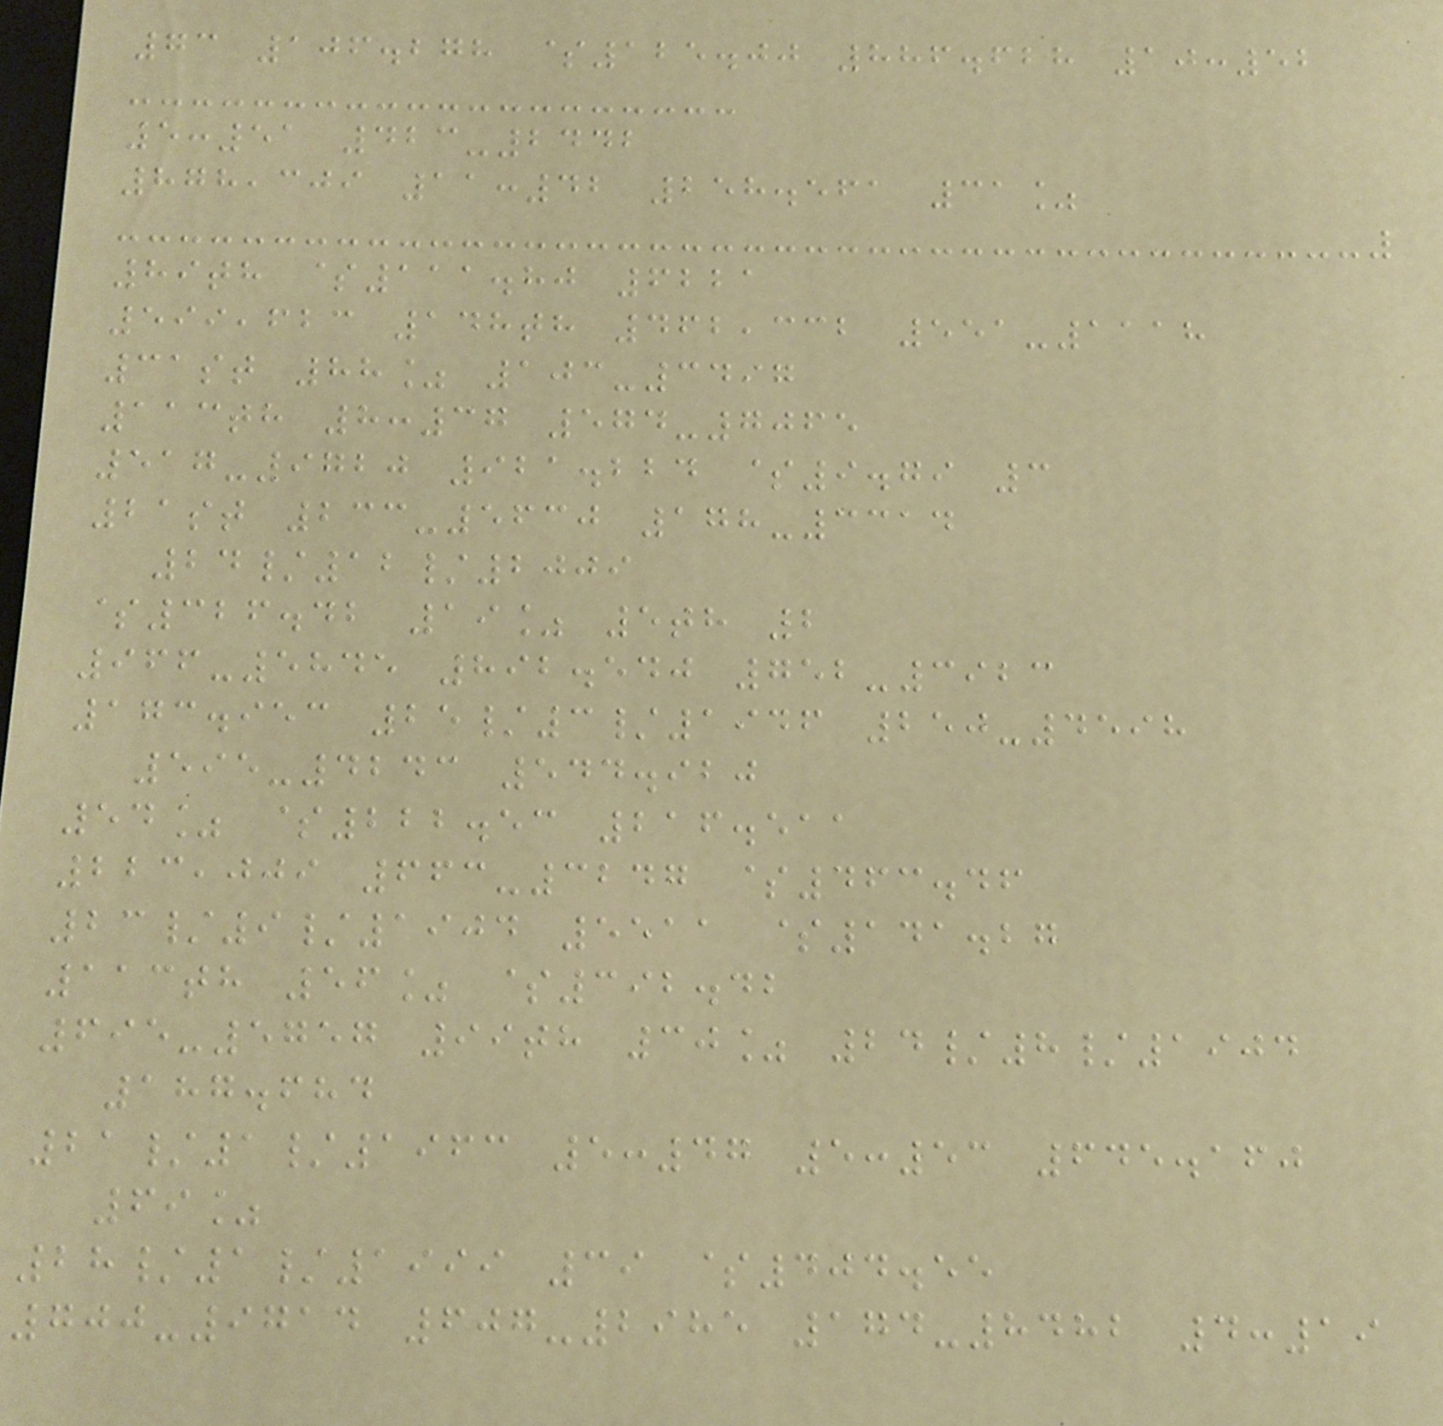73 106.278 $125.00 886.628 10:52
5:51 423-2442
878,309 11:42 258.561 31%
89th $111.80 6221
599,623 148th 462,332 551-1118
31st 88% 103-3497
113th 8:37 574-7065
517-9720 921.224 $9.79 3
21st 233-5630 178-3314
24/12/2009
$326.42 19% 5th 2
966-5845 892.540 752-3923
173.953 25/3/1946 250-4598
595-4243 544.920
54% $222.53 216.511
223,009 663-3247 $463.46
23/9/1904 5511 $141.27
113th 56% $392.42
695-5757 99th 30% 24/8/1904
187.684
21/1/1963 5:47 5:53 645.160
69%
28/1/1999 39 $404.55
700-9714 607-2985 174-8482 4:19
